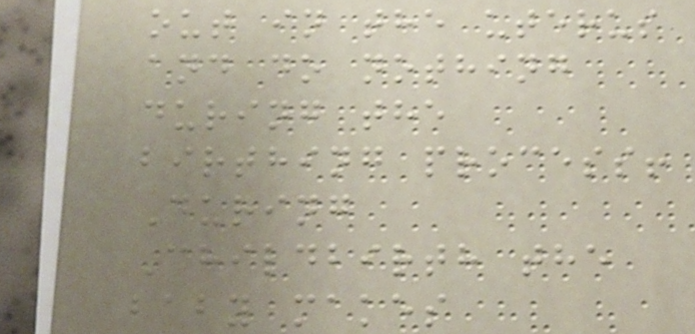out in the uterus
and do nothing
during the
birthing process!
During
Childbirth the
baby makes
